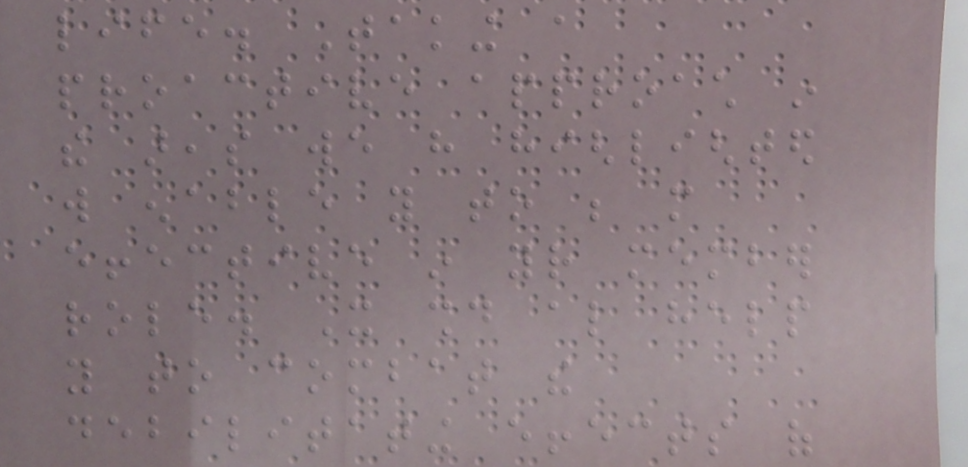life. Taking a
proactive approach in
the areas we have highlighted
will enable you to be more
effective in your member
role. It should also help
you to combat the
debilitating effects of
